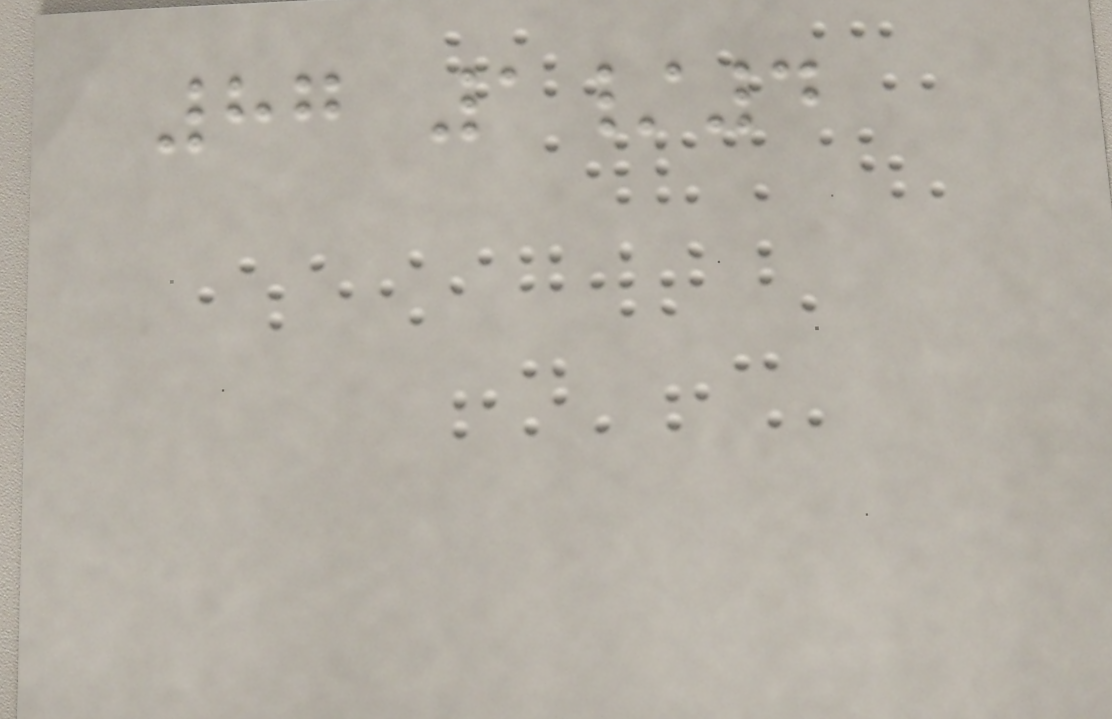87 1/4
